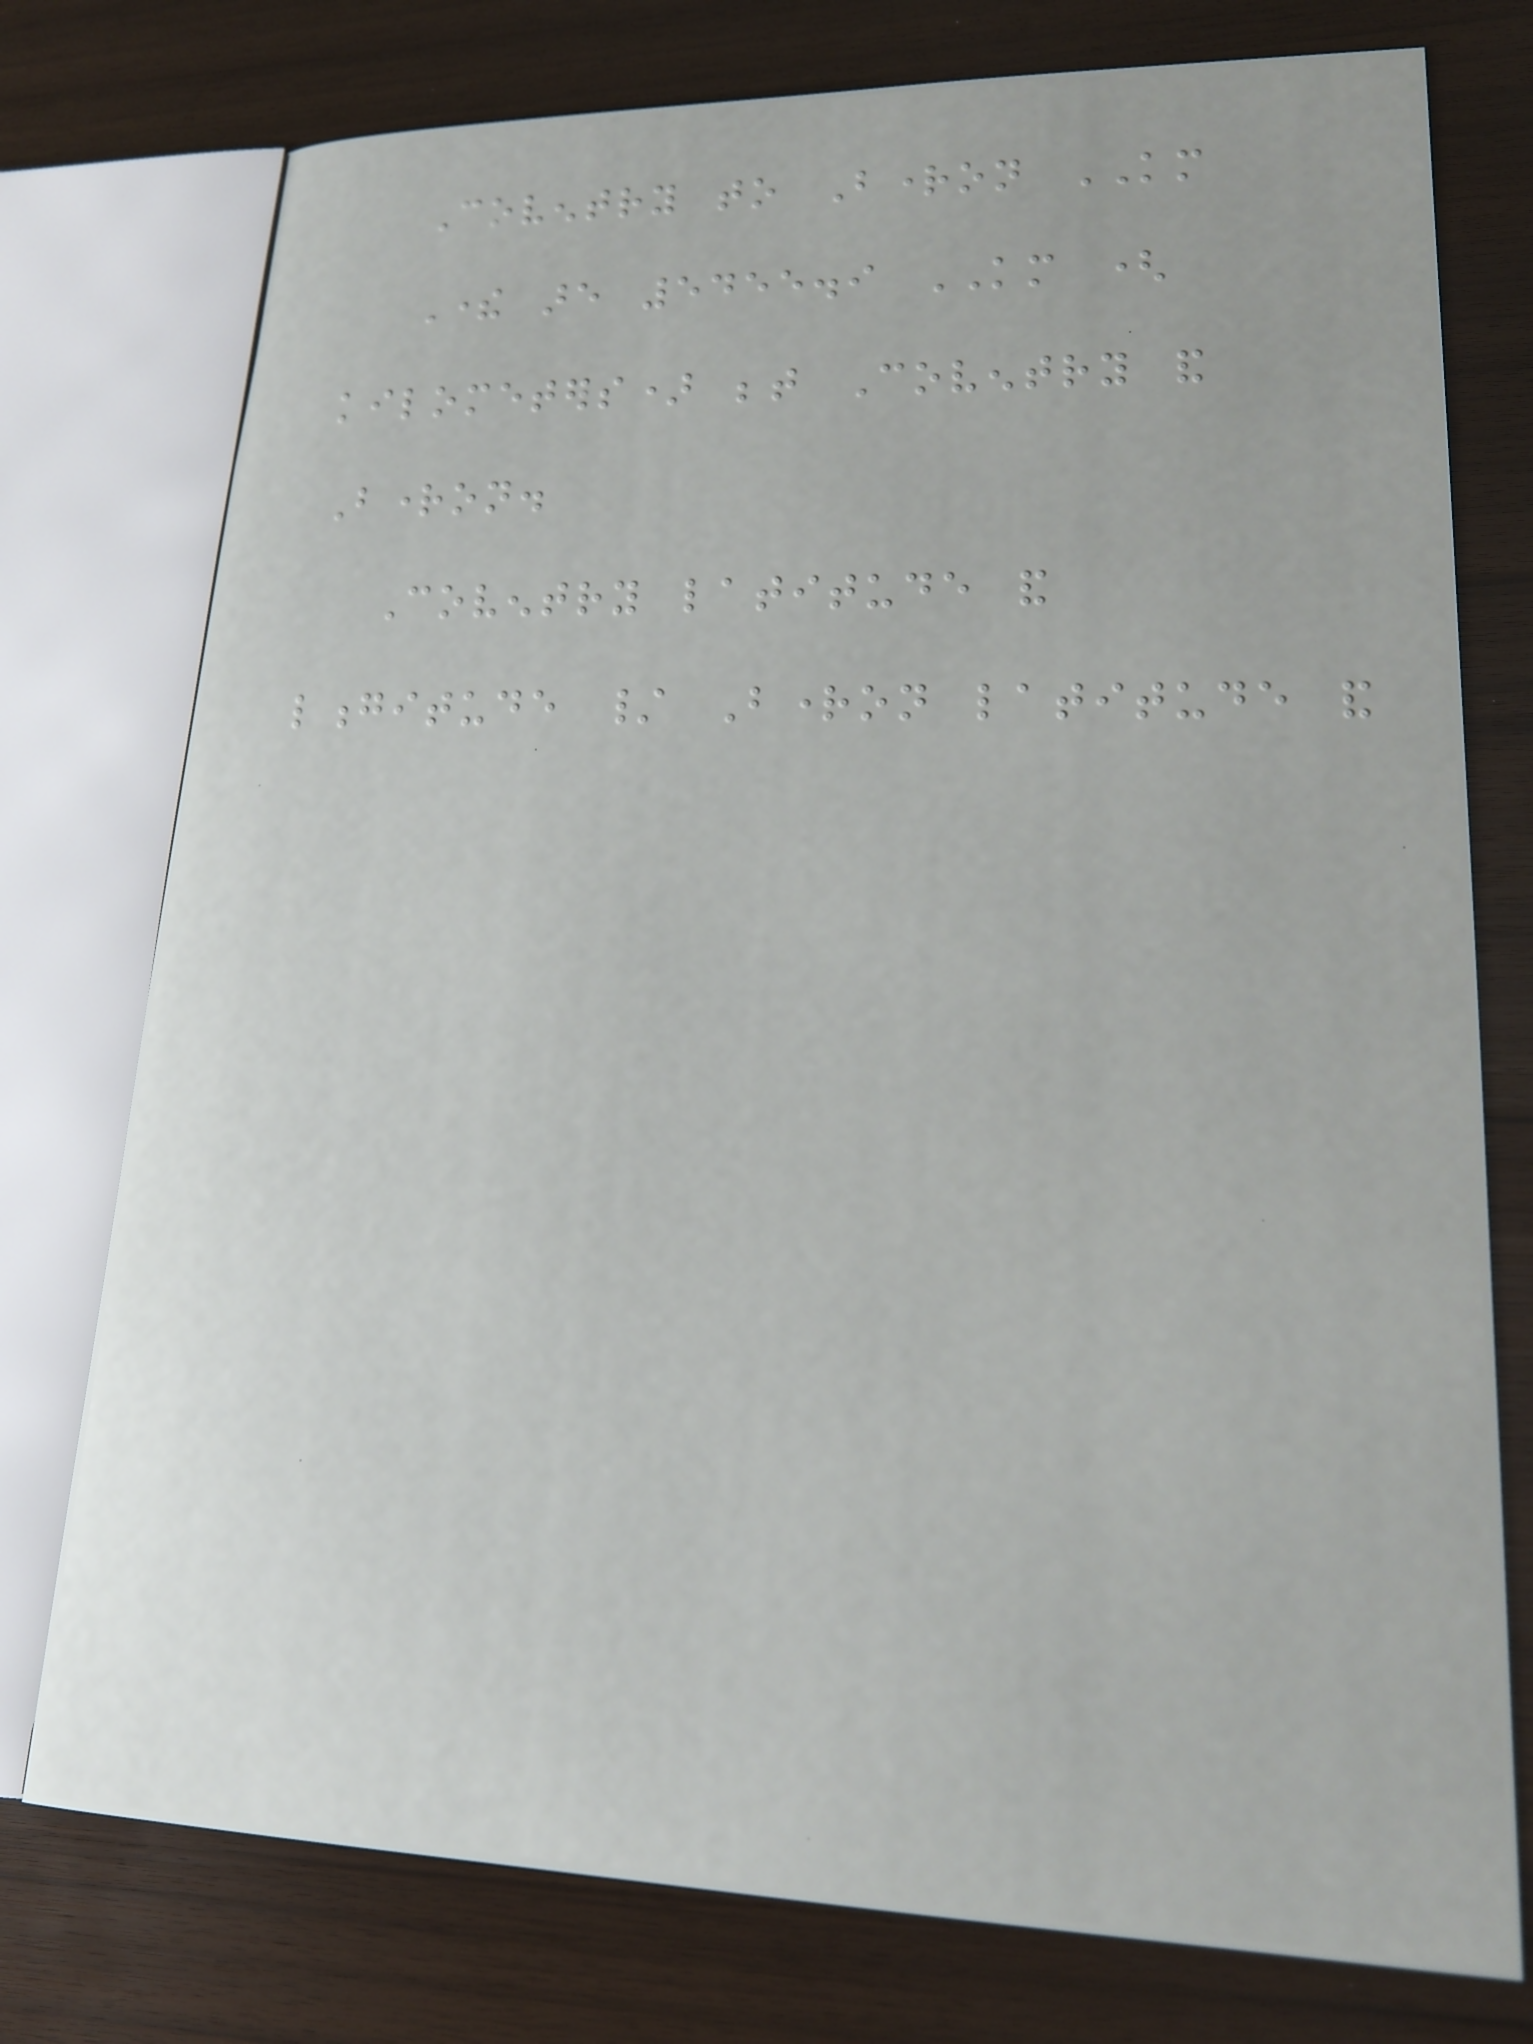Coventry to Brighton KM
There are 5455.9 KM (
kilometers) between Coventry and
Brighton.
Coventry latitude and
longitude / Brighton latitude and
